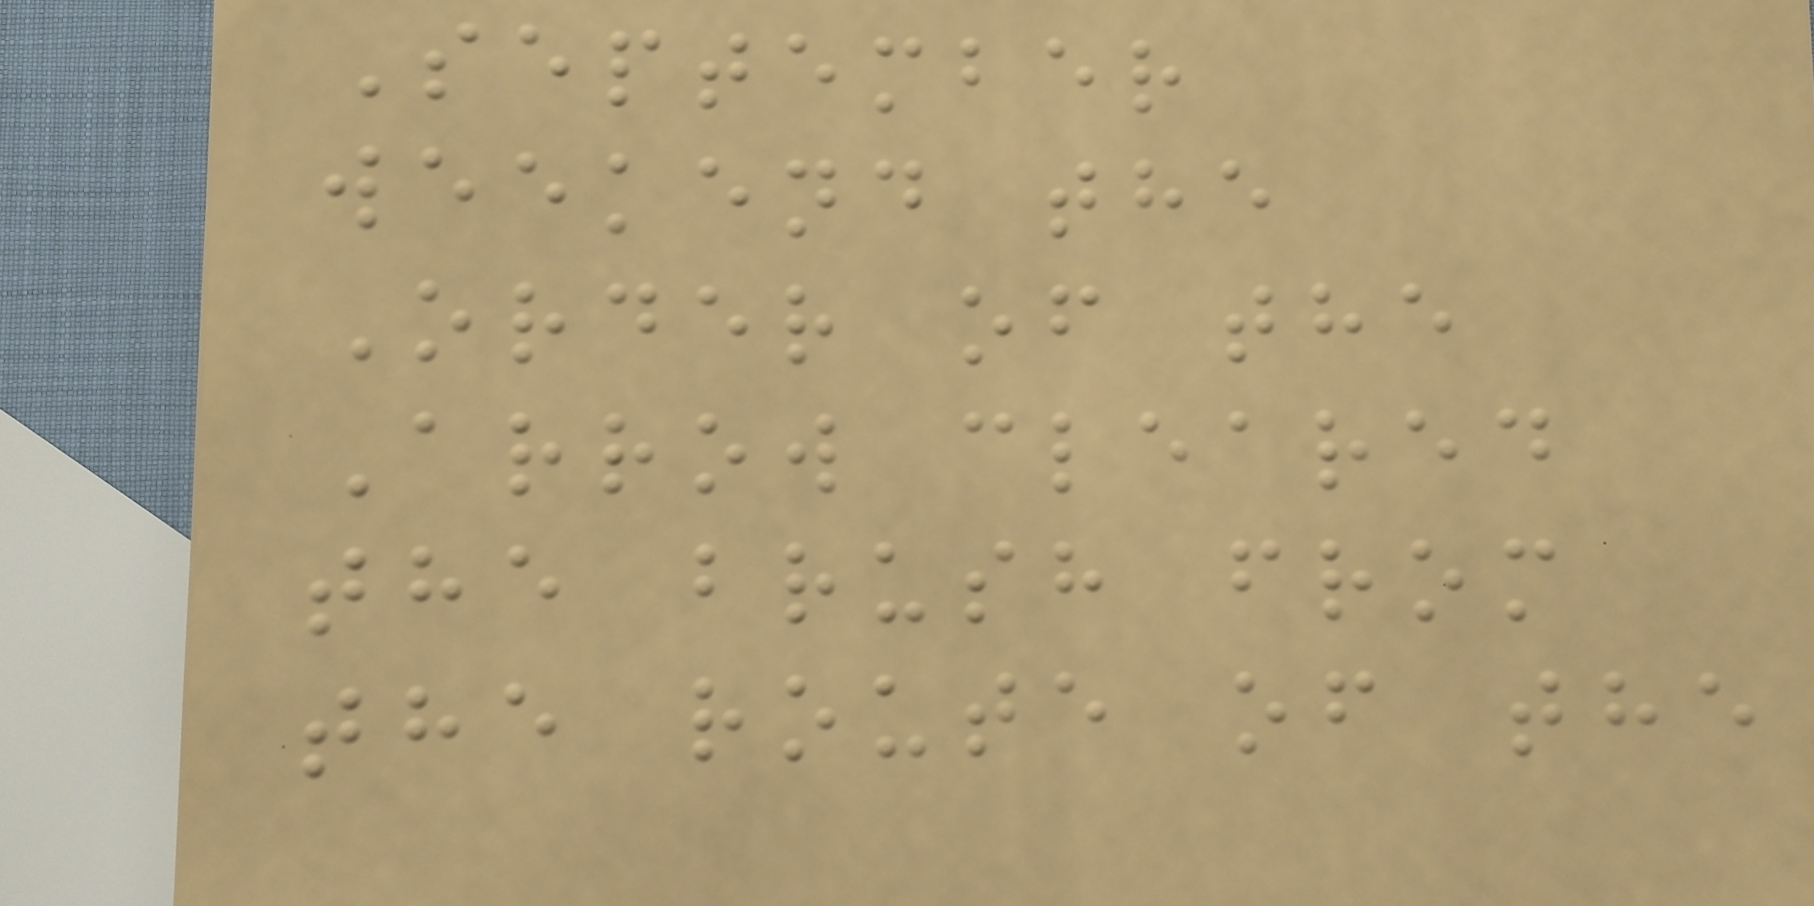September
weekend the
Order of the
Arrow cleared
the brush from
the route of the
